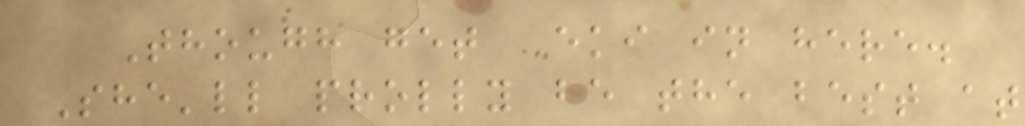Though get Eki in here.
She'll prolly be the best at
